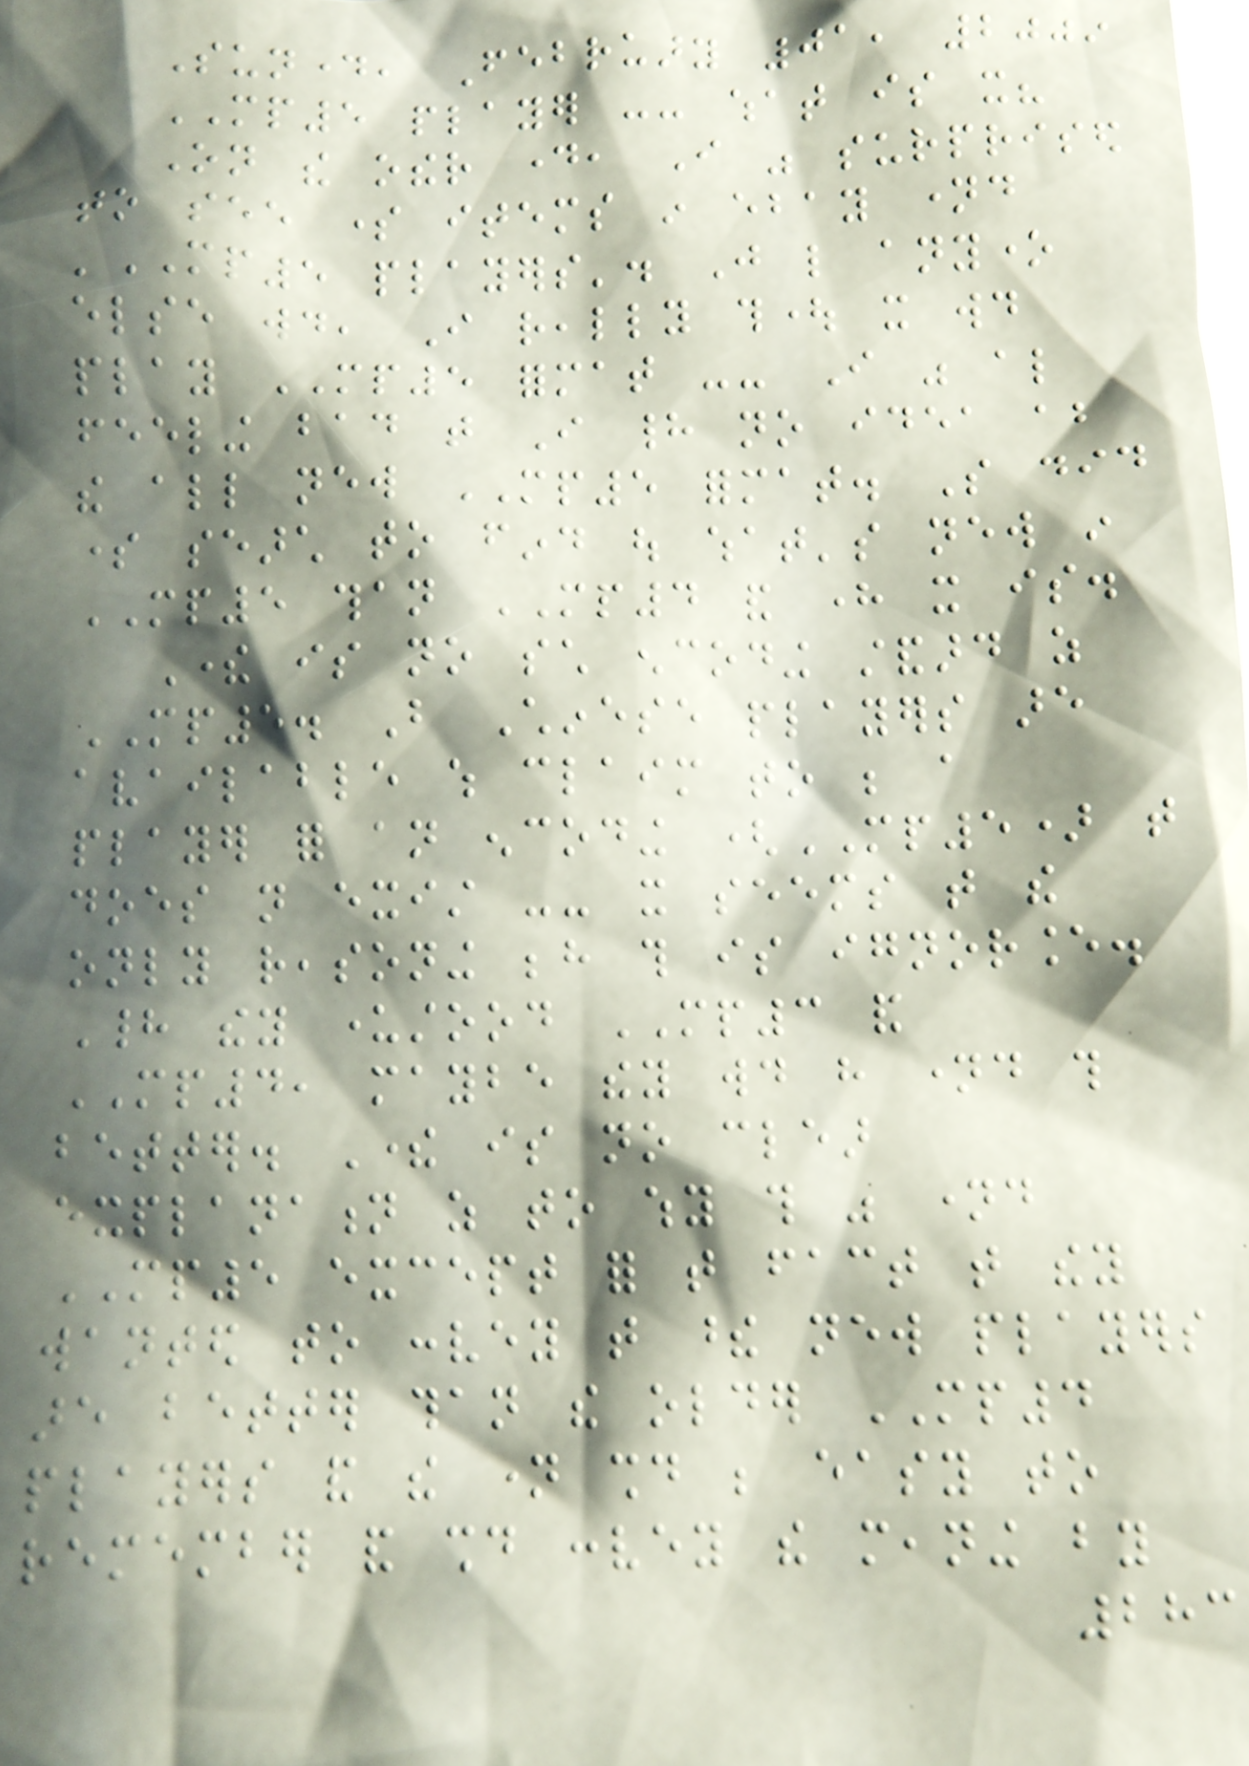Sunday, February 01, 2009
MP5 player -- what is it?
On the other day, I was surprised
to see some items in ebay named
'MP5 players'. Just like anyone
else would, I really thought it would
play MP5 format -- I was also
feeling bad that I had no idea about
the all new MP5 format. So did
some search to find out what's new in
MP5 than MP4 and here it is.
There is no such encoding standard as
MP5. But Chinese players are
available which claim to be a
player for an encoding (MP5) that
does not exist -- it seems that the
only reasoning behind this is ignorance.
Had they understood MP3 and
MP4, maybe they would have named this
better. There is no clear
explanation as to why this was named
MP5 except for that fact that they
wanted to convey that these new players
are better than the older MP4
players and the name should be easy to
remember and should convey the meaning by
283
